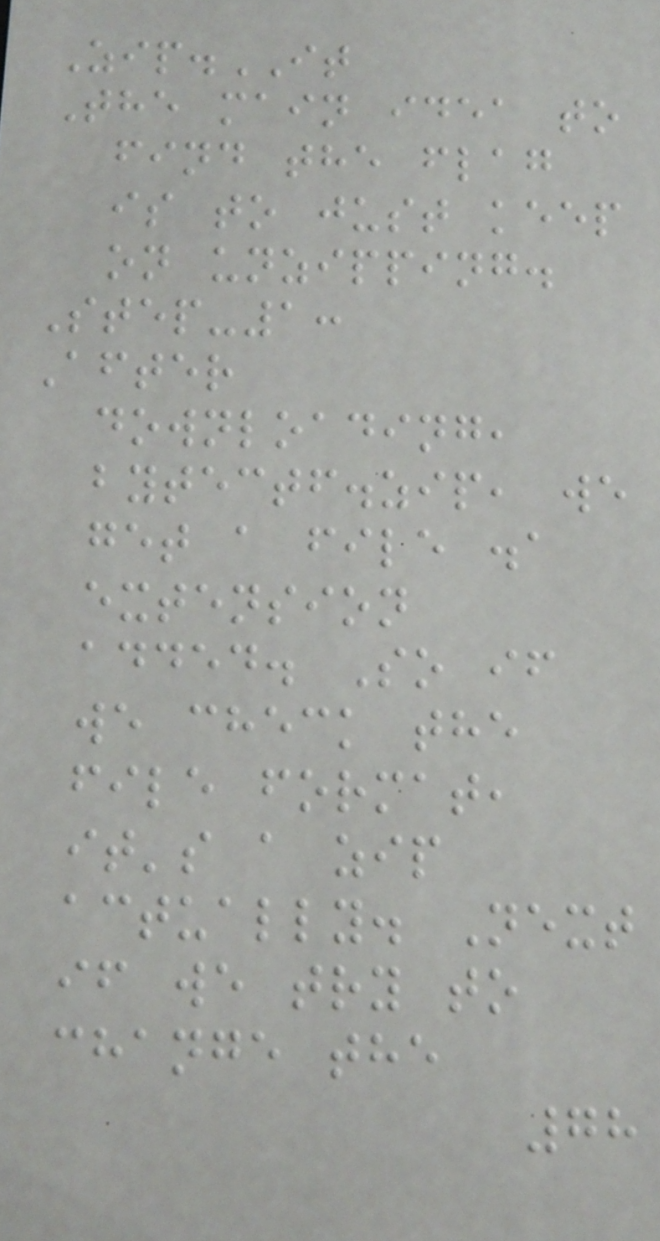Zip.IT
The main idea to
find the flag
is to just keep
on unzipping.
Step-1:
After
downloading,
bytectf.zip, we
get a file .a
extension
added. So if
we check the
file format,
it's a zip
actually. Next
if we try to
change the
78
